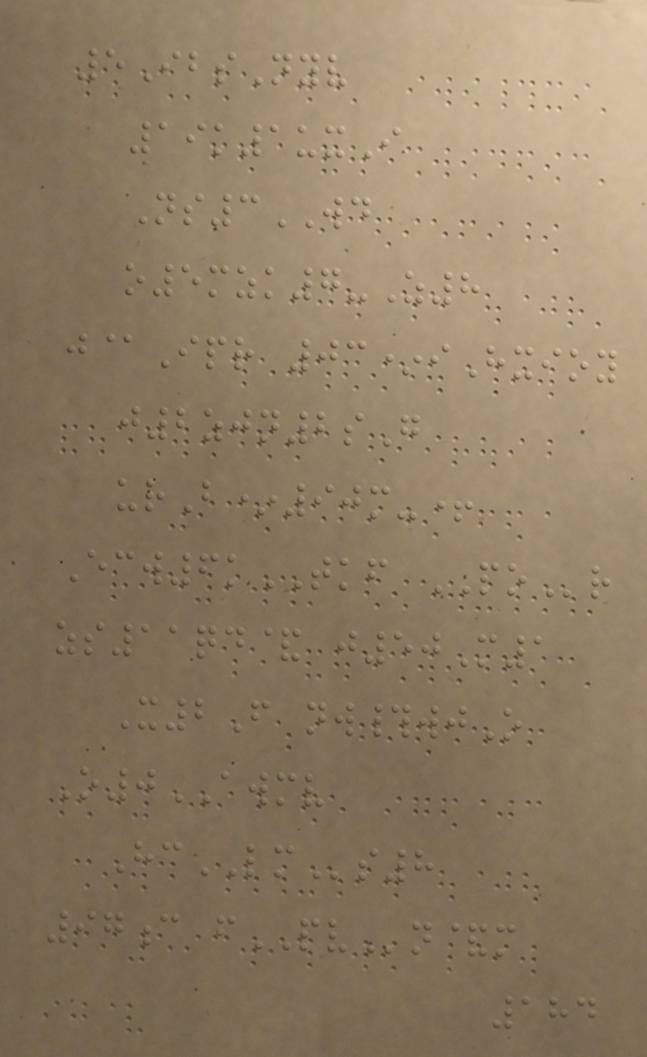5IbsNyv
19k1uxI
Ns3WD
o5mzk7-Z8
j@Ipr 03*iHxioy
j2zjn2sG
urB*90m-+
Ecw6kTKF POr
zs11qd& j50M1
X2F nw#wjO
O0AWMV
HcLMs8
97c fPVn&m
184
